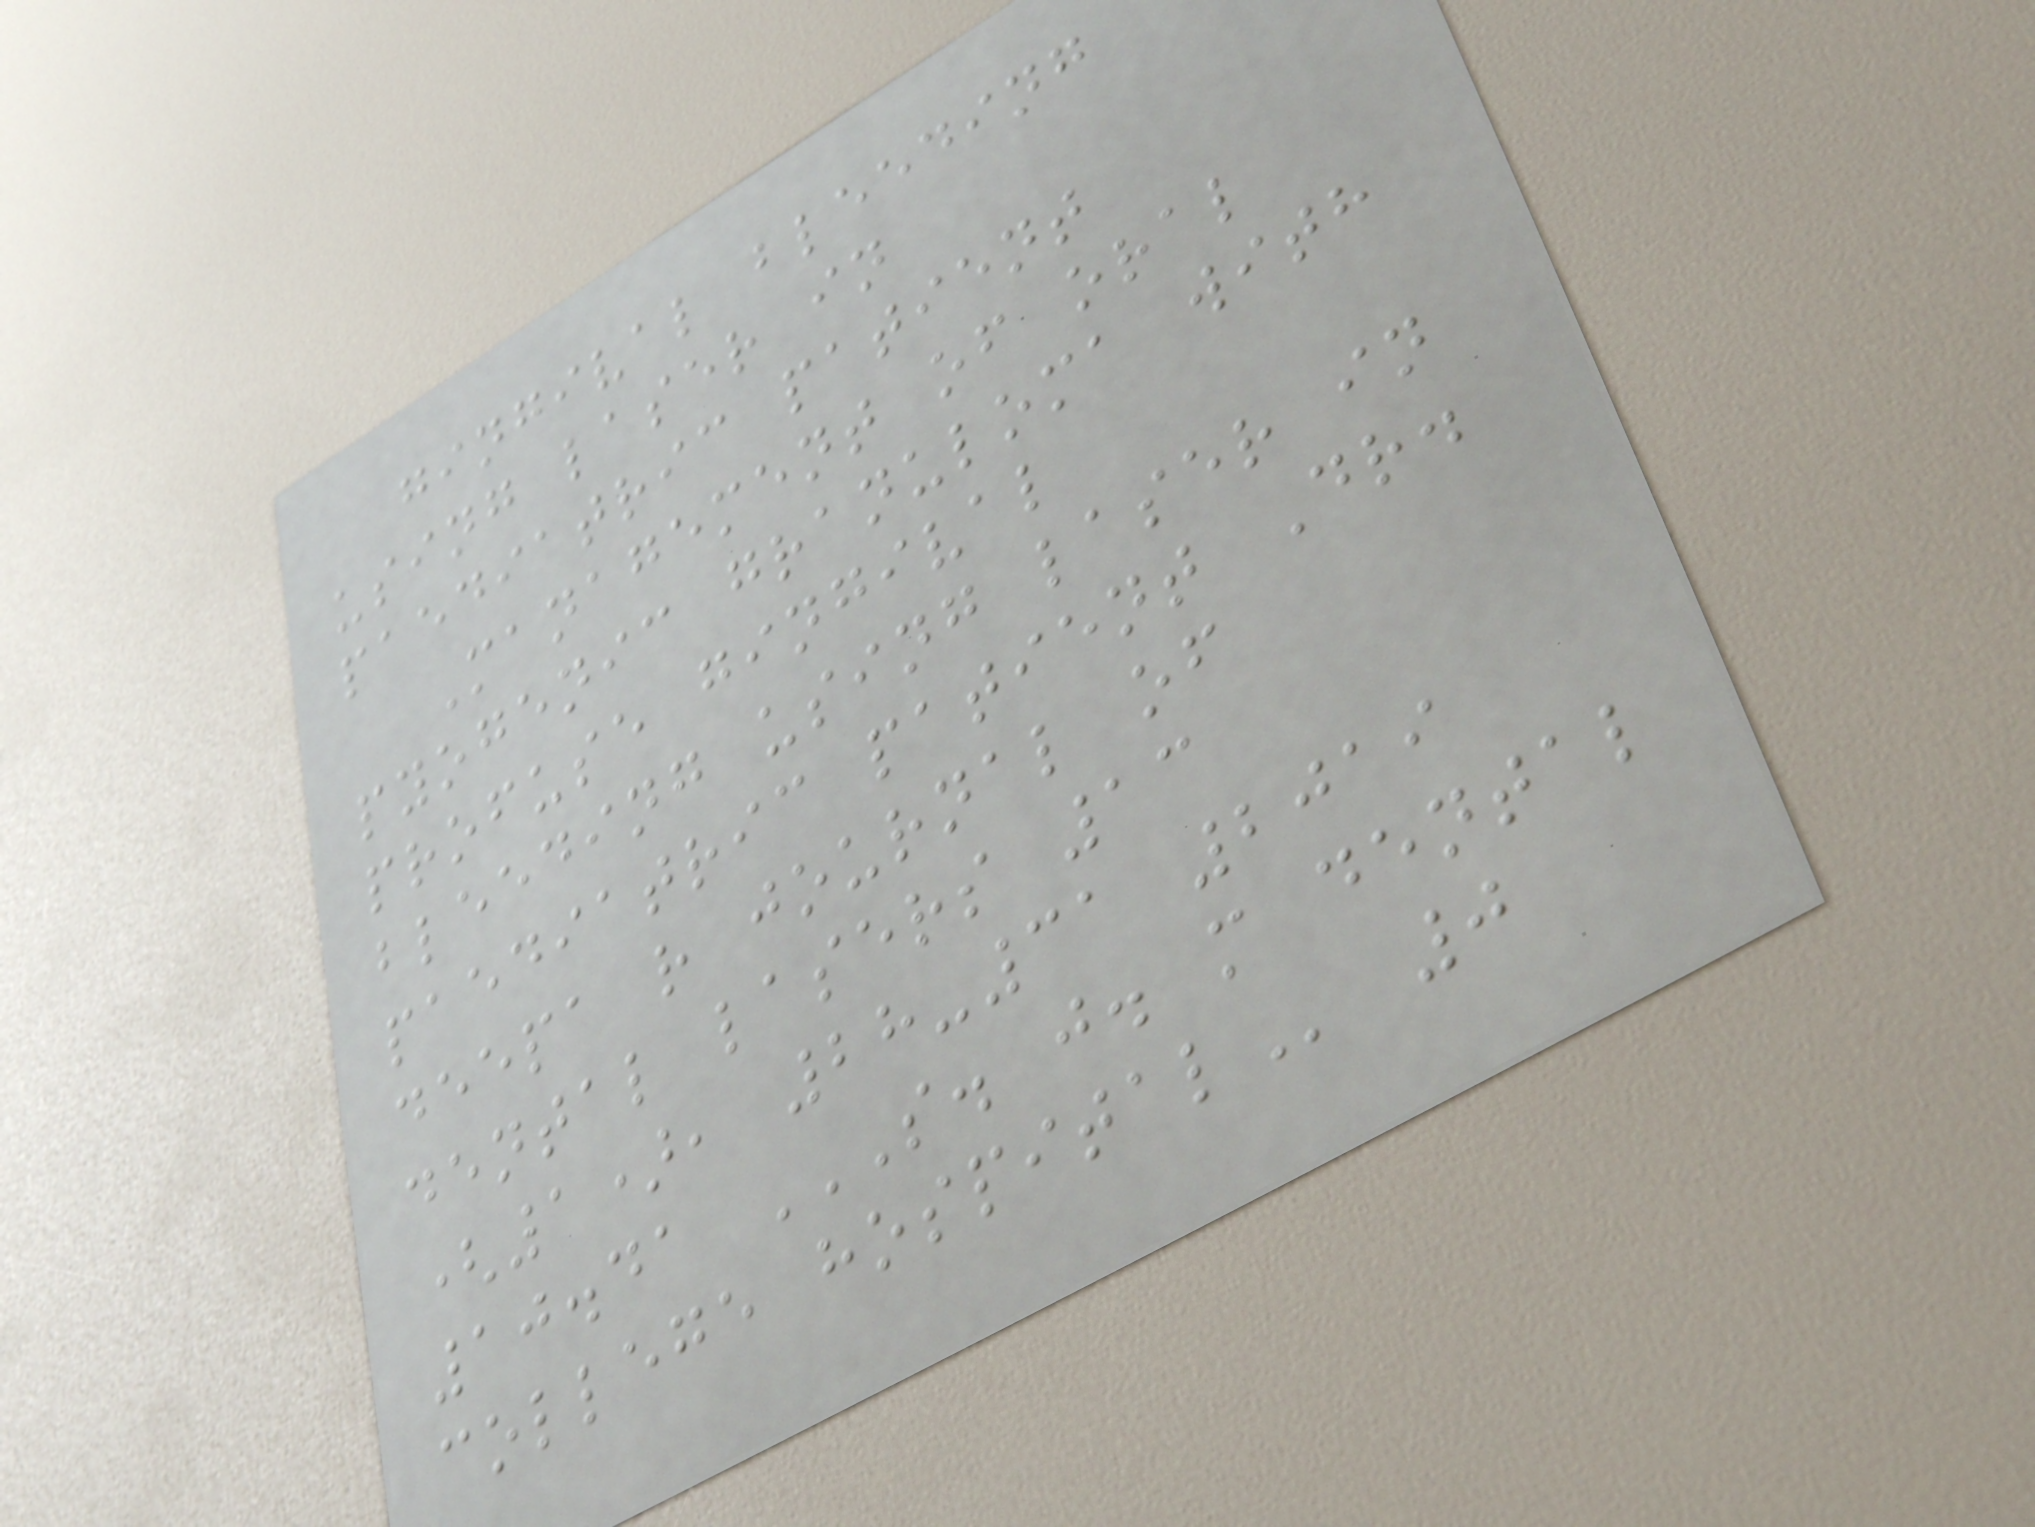gingival bleeding
using laser in
paediatric patient
Management of oral
pyogenic granuloma with
profuse gingival
bleeding using laser in
paediatric patient Dr.
deepa r journal of
dental lasers 13
(1), 28-31 2019
10.41 S. J. M DENTAL
COLLEGE HOSPITAL 0
